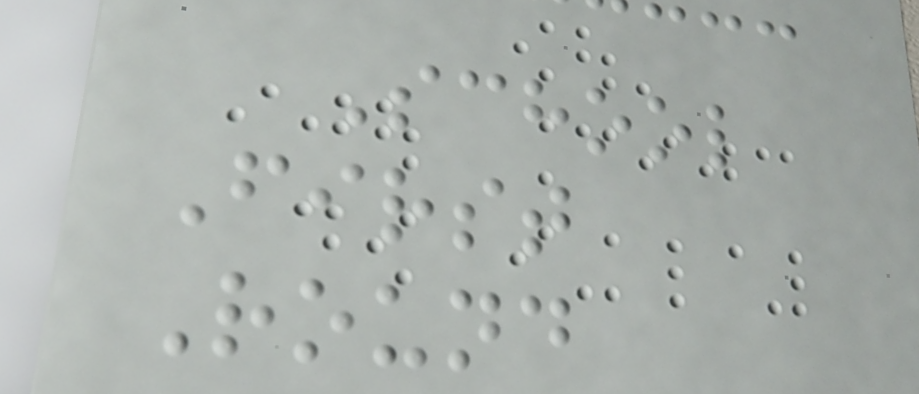School
First
Round
